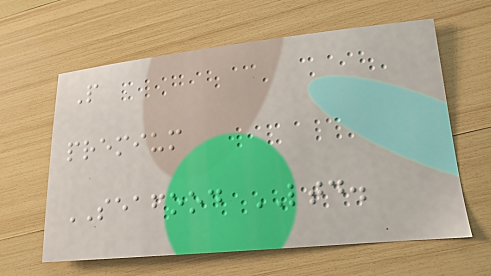P
premium
SEAFOOD LTD.
